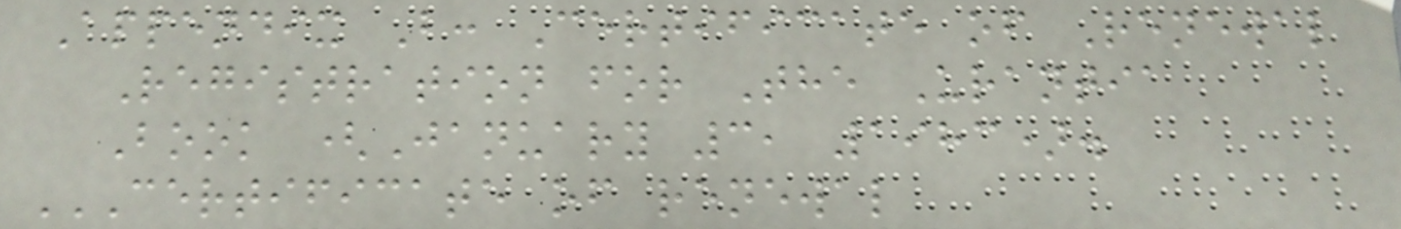Appendix B: Certificate of Renewal
Registration for The Urantia
Book (January 3, 1983).
CERTIFICATE OF RENEWAL
